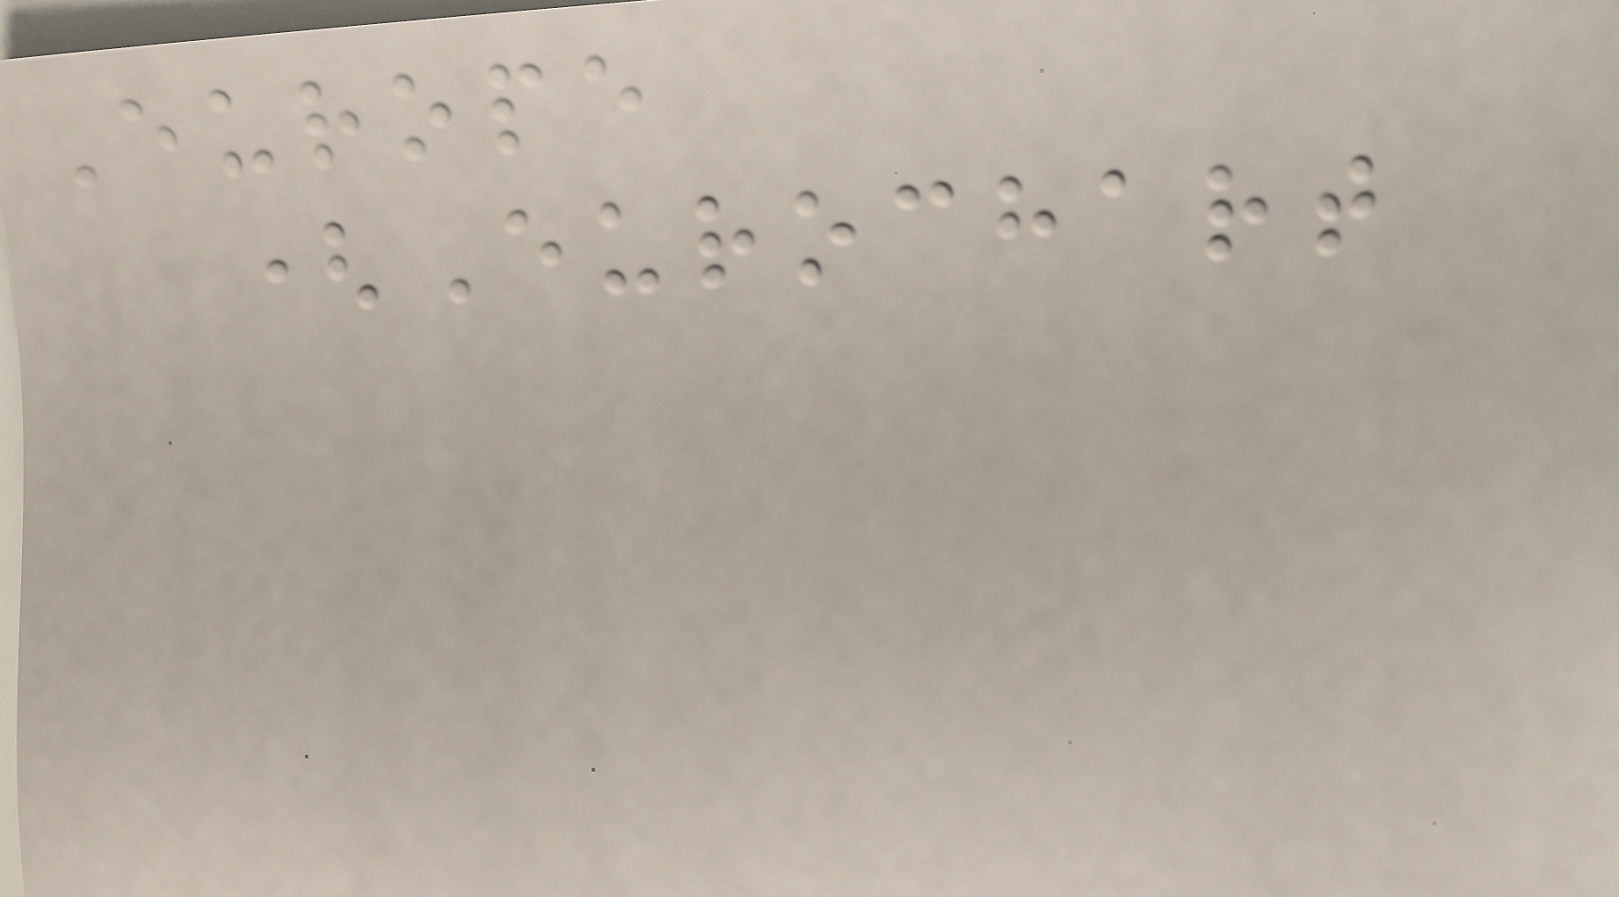Europe
(Eurochart
